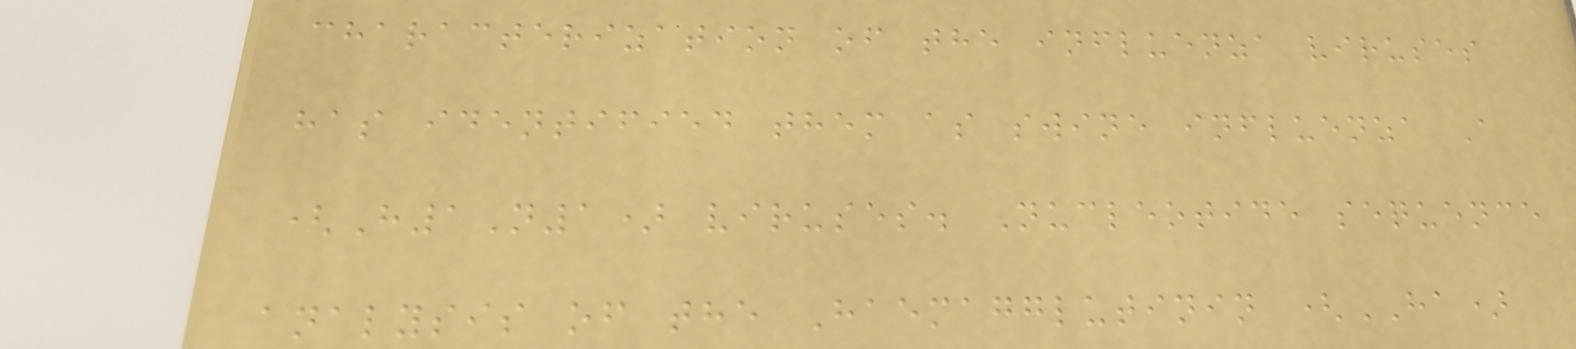characterization of the influenza viruses
has identified them as swine influenza A
(H1N1) viruses. Nucleotide sequence
analysis of the Haemagglutinin (HA)
